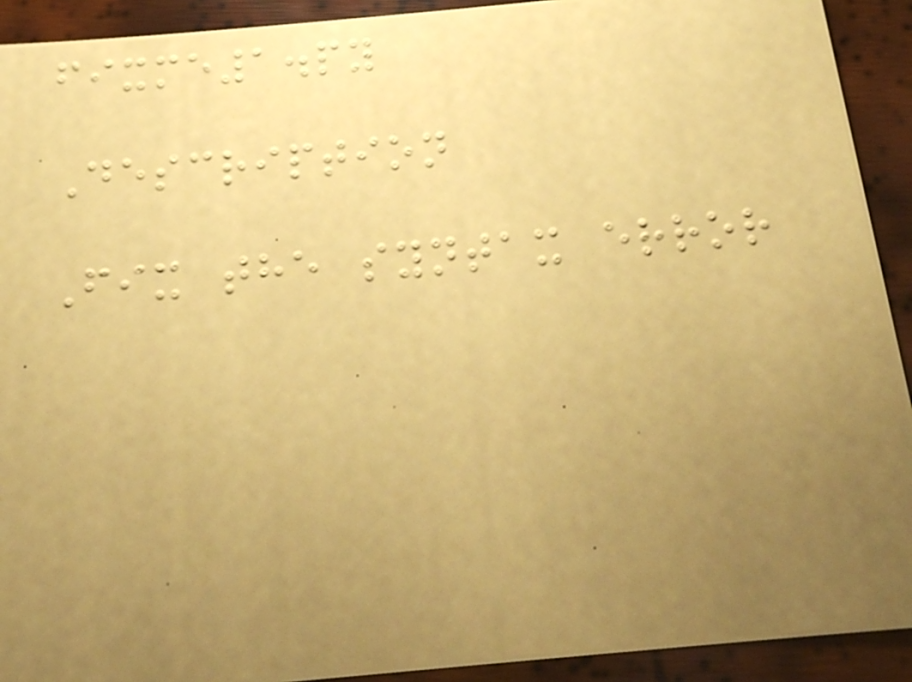fixme1.py
Description
Fix the syntax error
